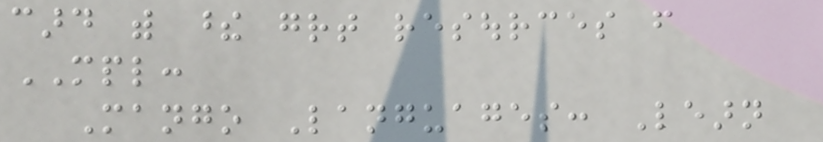card with these great resources from
MPL:
Mango Languages: Learn
